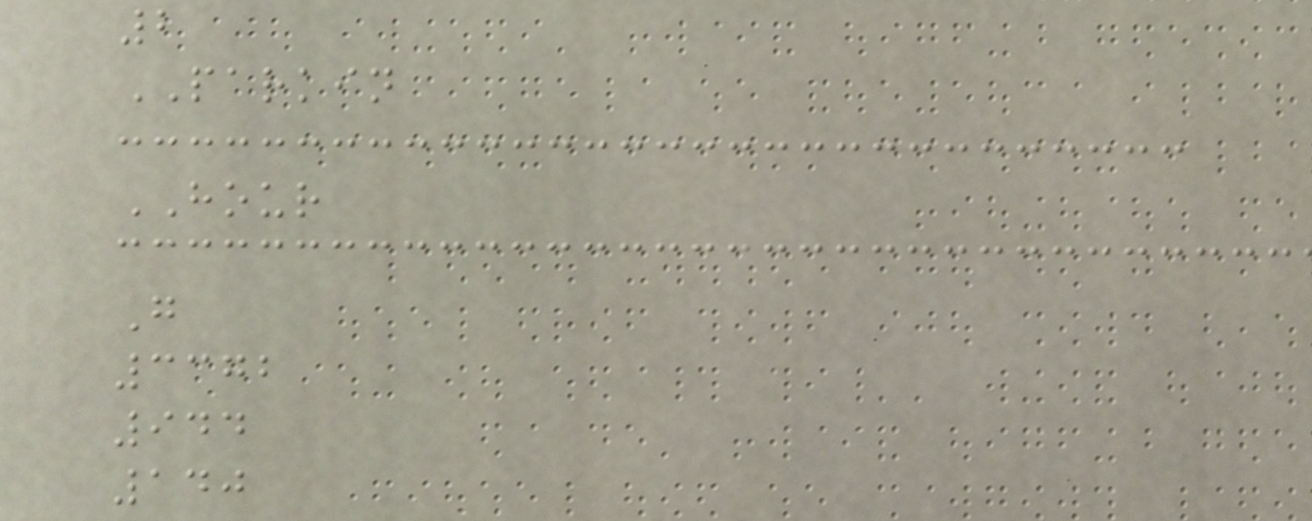2
PARKIN
HOUR
G
3372
944
140
